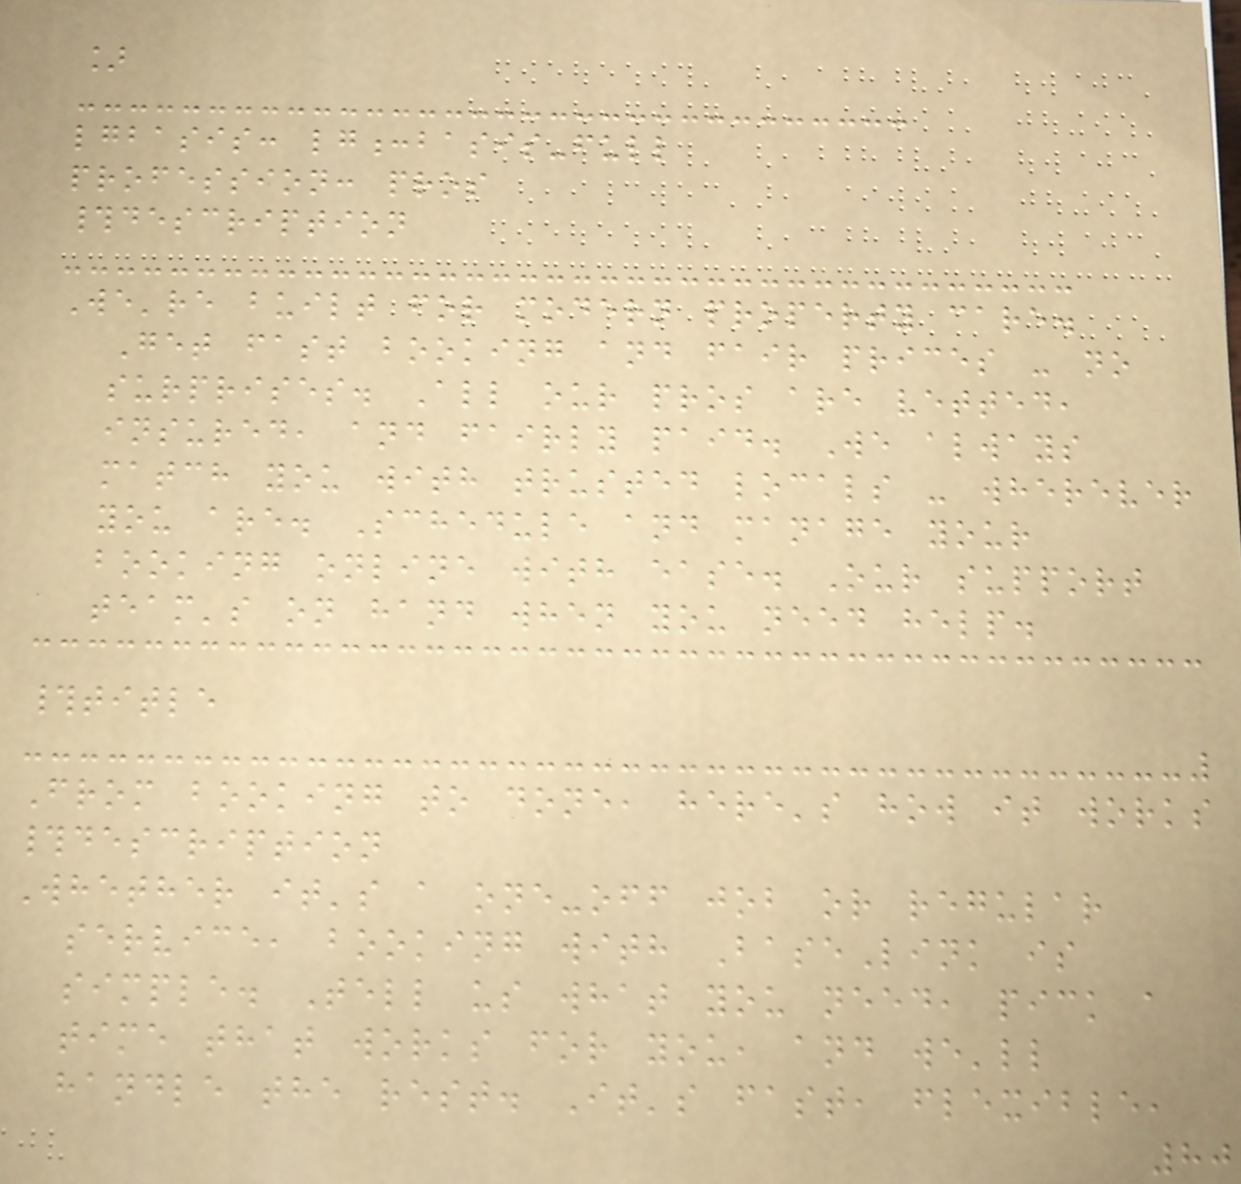]
lgbasis: lg:basis-full
profession: pros
#description
We're built for modern property care.
Get fast booking and fair prices - no
surprises. All our pros are vetted,
insured, and fairly paid. We always
match you with trusted locals - wherever
you are. Schedule and manage your
booking online with ease. Our support
team's on hand when you need help.
#title
From booking to done, here's how it works
#description
Whether it's a one-off job or regular
service, booking with BaseLink is
simple. Tell us what you need, pick a
time that works for you, and we'll
handle the rest. It's fast, flexible,
80
